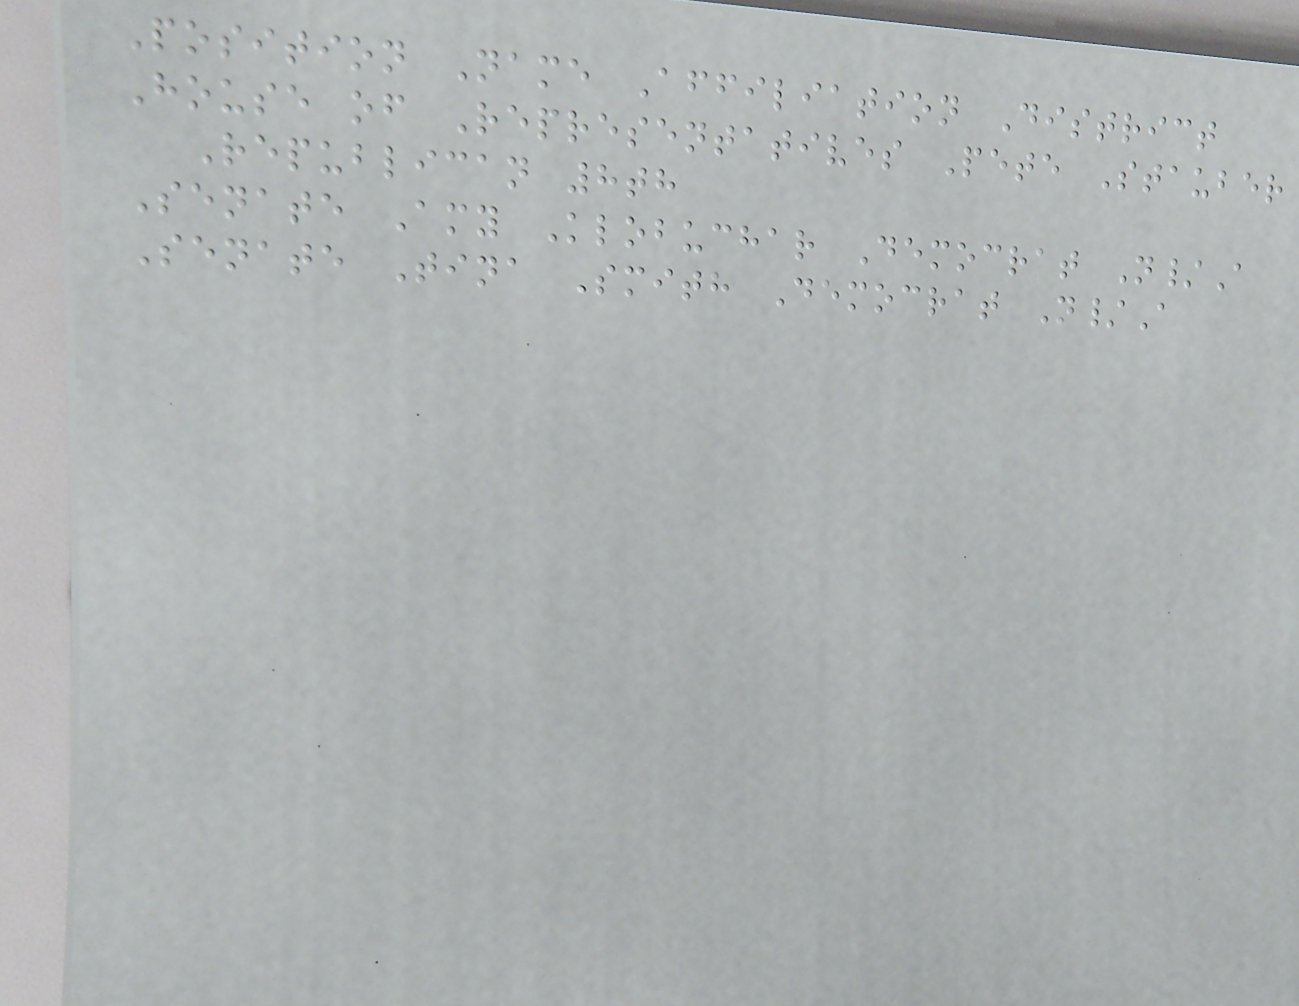Position Name Affiliation District
House of Representatives Pete Stauber
Republican 8th
Senate Amy Klobuchar Democrat N/A
Senate Tina Smith Democrat N/A
